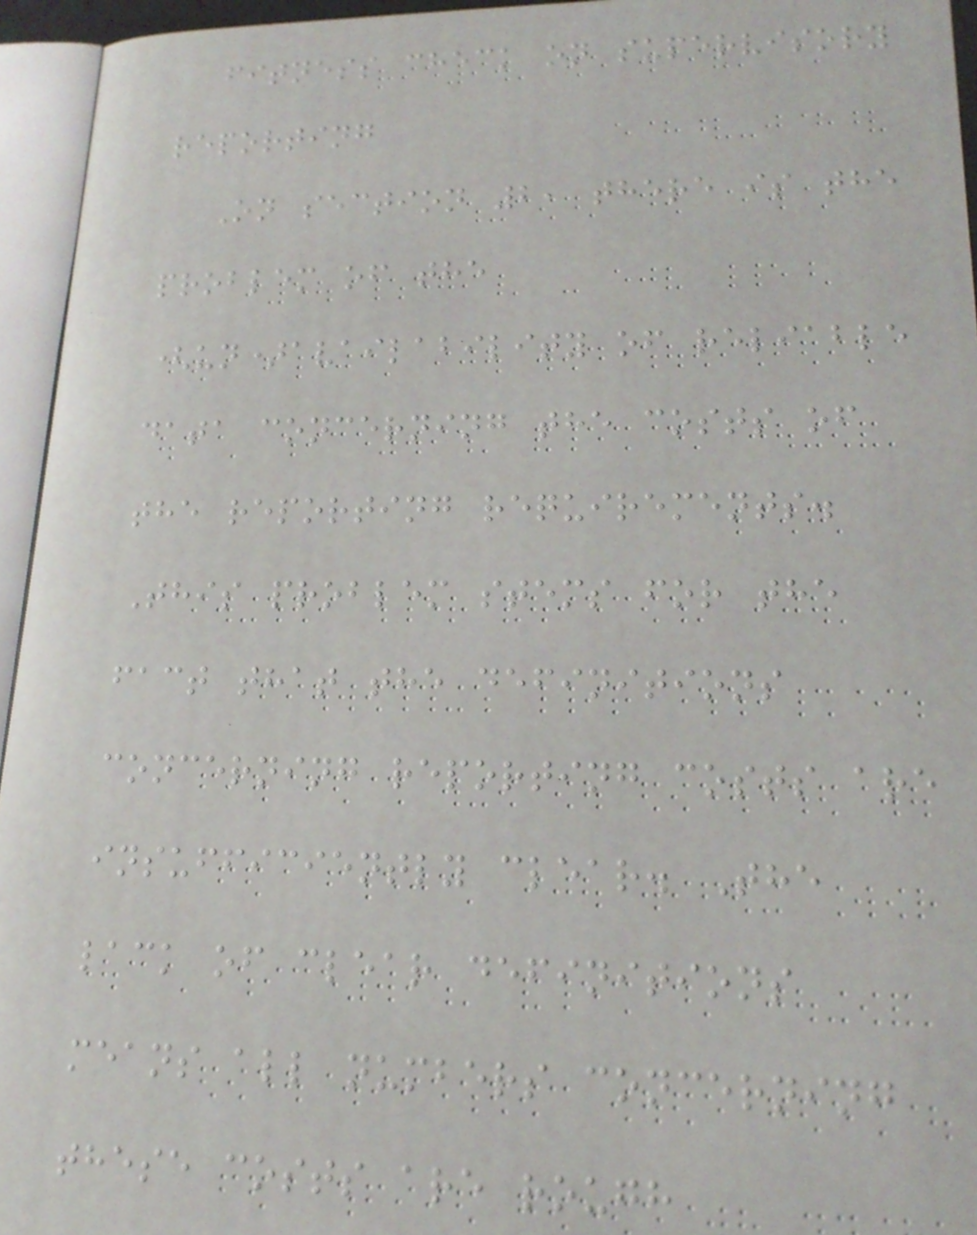fitness check on supervisory
reporting
On section 2, there is the
problem of the
(un)availability of reliable
data concerning the costs of
the reporting requirements.
This problem stems for the
fact that the definitions
concerning reporting costs are
insufficiently clear. The
lack of clear definitions
means all numbers concerning
these costs are rough
